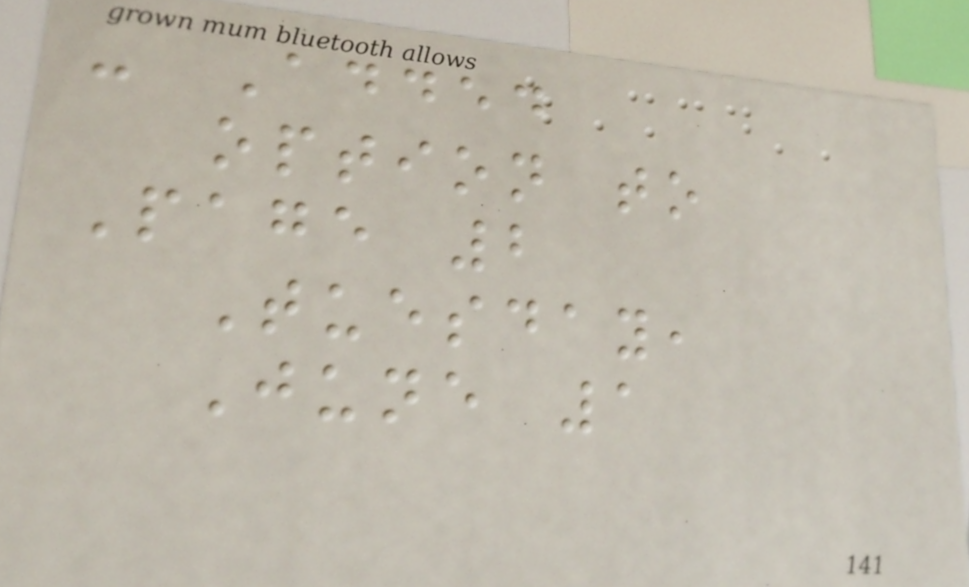- Added
option to
Page 2
Tuesday,
June 1
